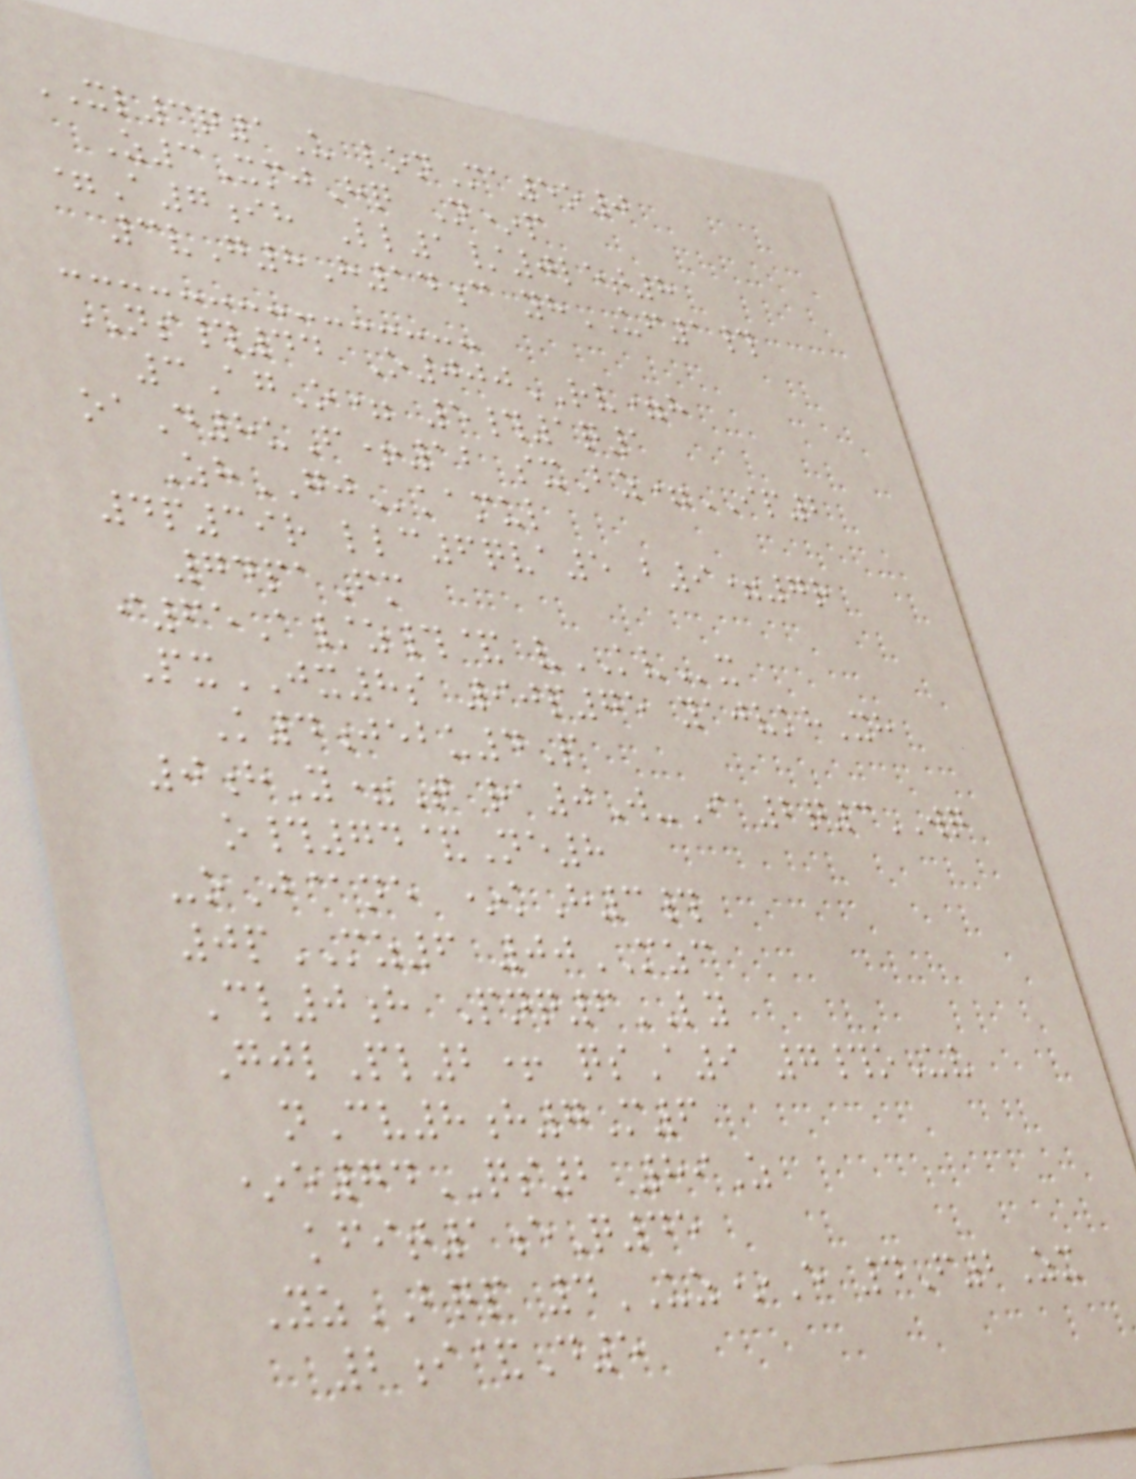XL3q1U lonMa5o0
Z3XmjHq N*p
=A7ih Ll1/0let8
3vG8H14c yhUF1#
NS#44 O000RV=h
3AgO= 5#1q1
oaD8uF+12 sxBz=IP2
ZhGJkamul
4p39r llc6qva5 b9=7r
74paFm
i65A/z#& vKVx
PxJX8s 90p75 yajvkhXh
K4jebu4P
0hY=T ra0W-I 2q3WQ
o#74&Ne8
-oJ@ne *kH3#
0pMZ6 00MZC
Cl0h Pnq6LY
GjlPl2+ qsA9 7#oUv
nCv8h7M6
*e74QS2 89Z
kfit1eQ45
YzBQP 4UZ*E 4F2Zx
2i&D5
